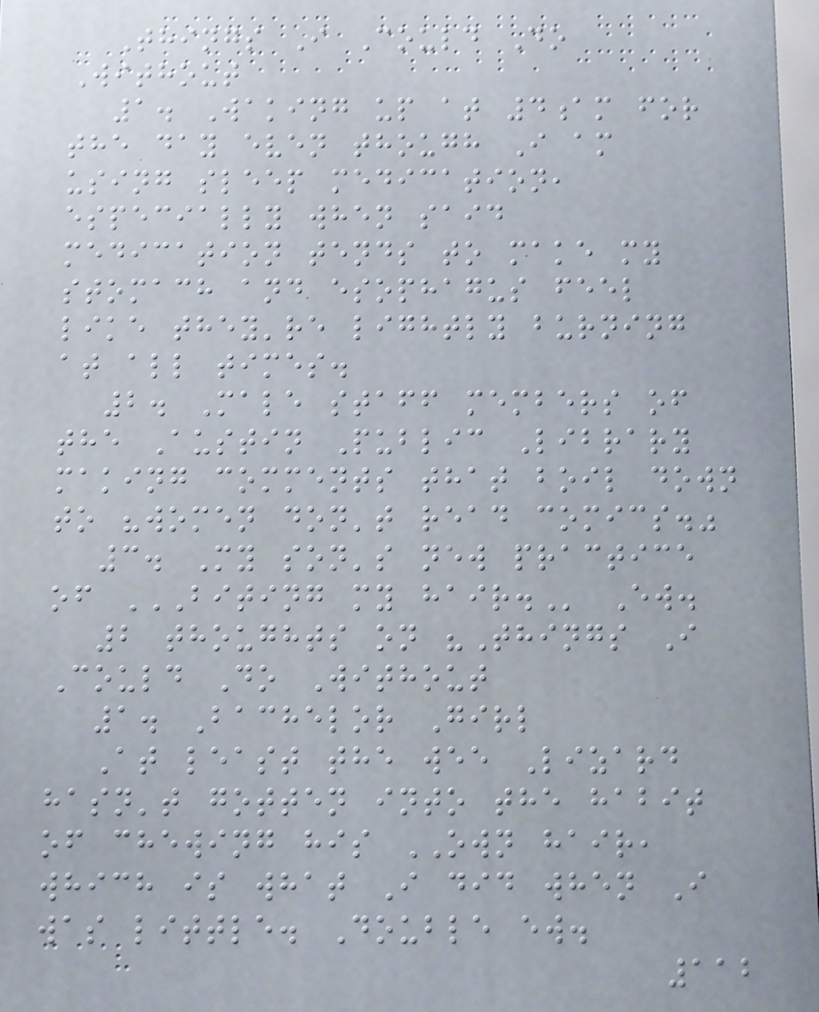Things I Could Do
Without
1. Waking up at 4am for
the day even though I am
using sleep medication,
especially when said
medication tends to make my
stomach and esophagus feel
like they're lightly burning
at all times.
2. Male staff members of
the Austin Public Library
making comments that boil down
to "women don't read comics."
3. My son's new practice
of BITING MY HAIR. Ew.
2 thoughts on "Things I
Could Do Without
1. Bachelor Girl
At least the wee Lizard
hasn't gotten into the habit
of chewing his OWN hair,
which is what I did when I
was little. Double ew.
112
